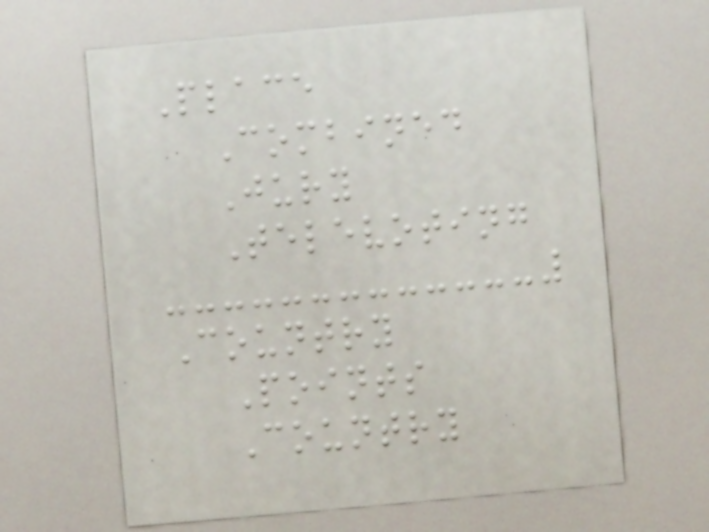Place
Combined
Jury
Televoting
Country
Points
Country
